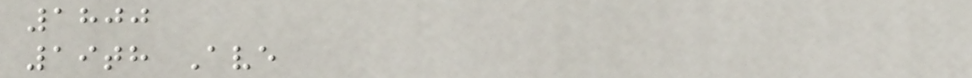1800
19th Ave
